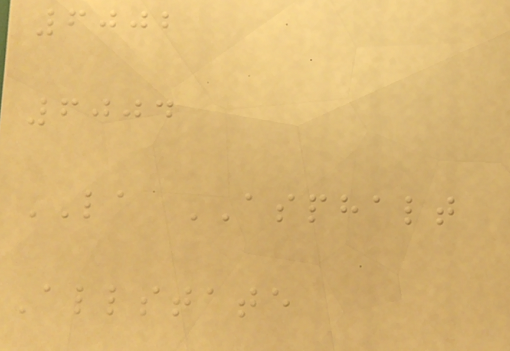6002
6004
LA ASPHALT
Allstate
